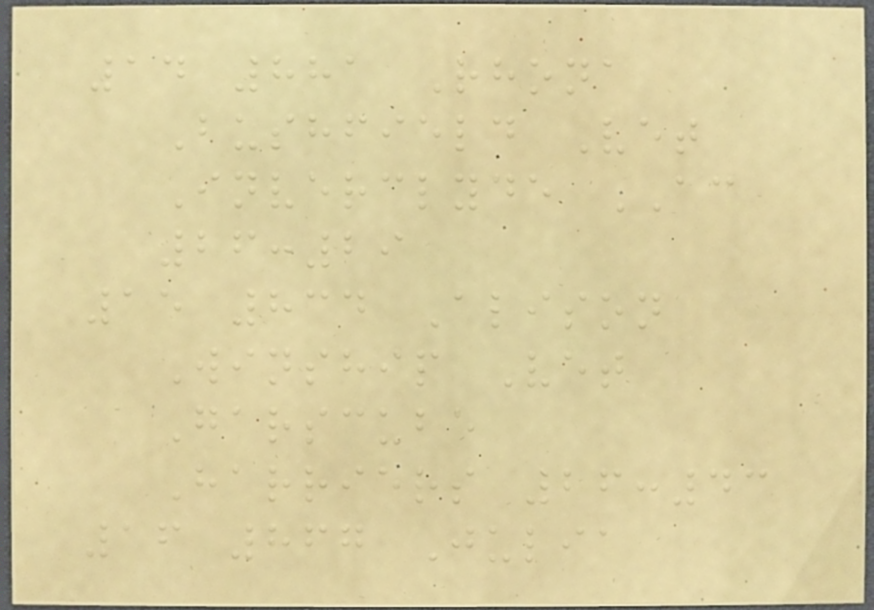14 881 Rhona
Bushfield Vet
Inverclyde AC
26:29
15 834 Alison
Winship Vet
Garscube
Harriers 26:43
16 867 Julia
